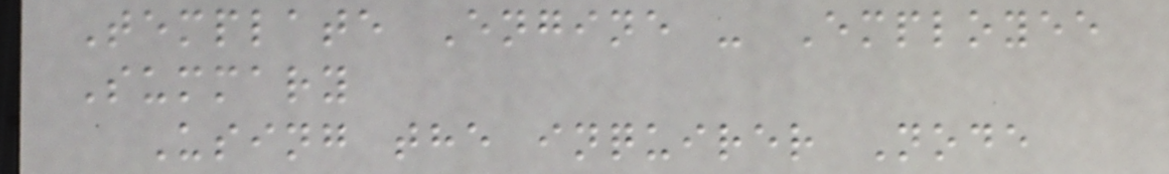Template Engine - Employee
Summary
Using the inquirer Node
